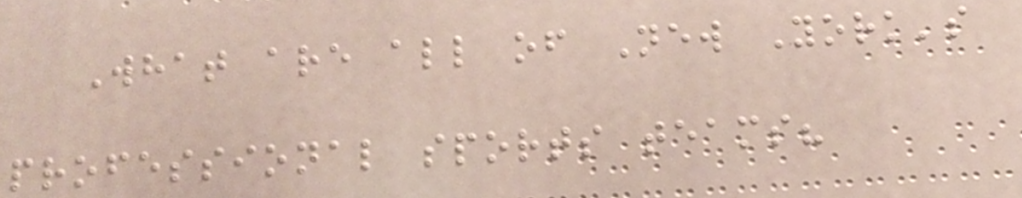What are all of New York's
professional sports teams?
